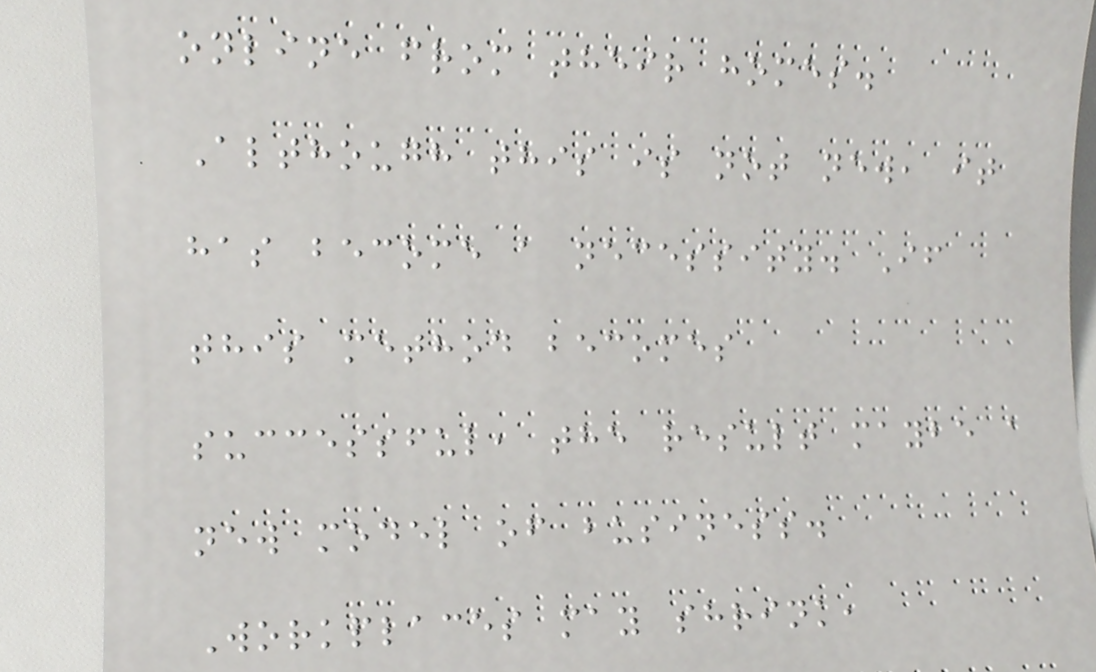online from their homes.
Although this is not new, it
has become a necessity. If
this method becomes
successful, the result maybe a
new model of business.
Workplaces may shrink,
